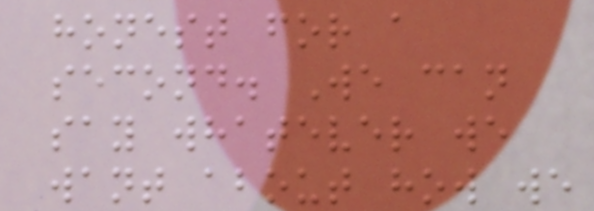honest for a
second. We can
say whatever we
want about how we
